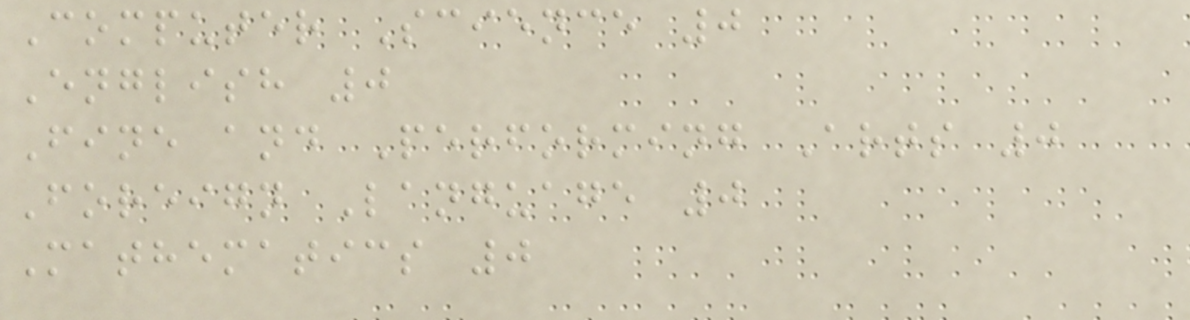Computer Science 0
English 0
Fine and Performing Arts 0
Foreign Language 0
Mathematics 0
